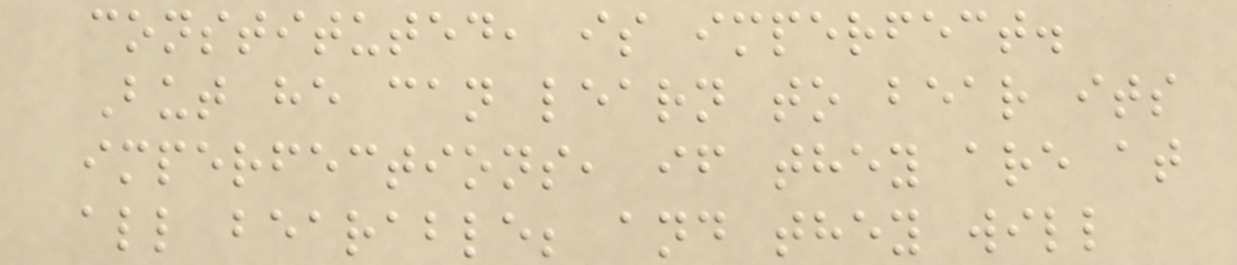constituted, is imperfect.
But he can learn to bear its
imperfections, if they are at
all bearable; and they will
